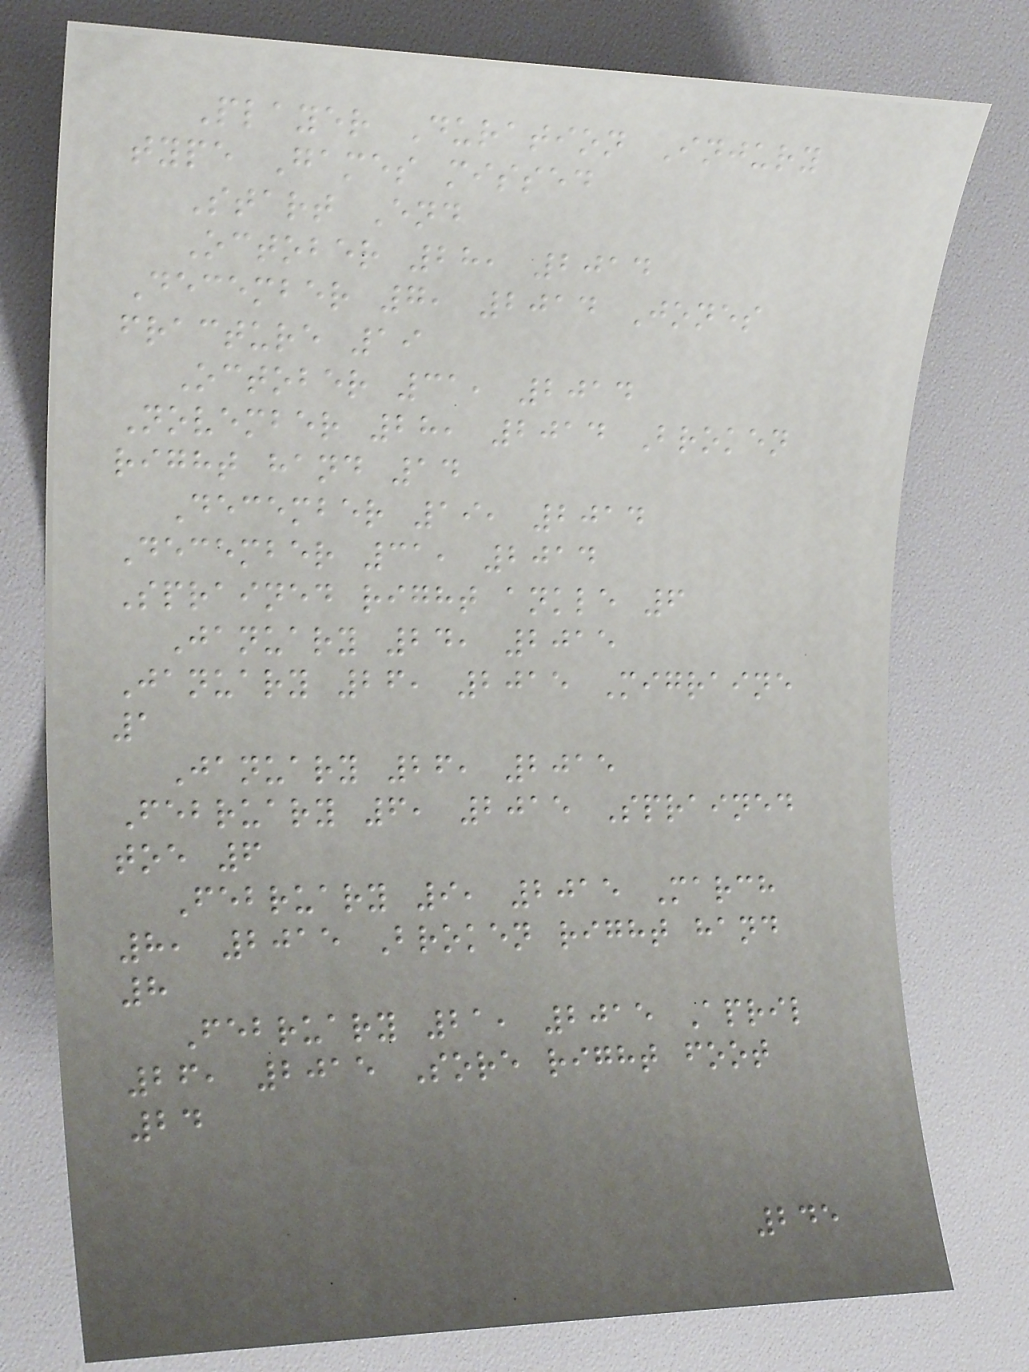Player Duration Injury
type Games missed
Start End
October 28, 2014
December 7, 2014 Jones
fracture 19
October 31, 2014
November 28, 2014 Broken
right hand 14
December 19, 2014
December 31, 2014
Sprained right ankle 6
January 24, 2015
January 26, 2015 Migraine
1
January 26, 2015
February 6, 2015 Sprained
toe 6
February 9, 2015 March
8, 2015 Broken right hand
8
February 21, 2015 April
26, 2015 Sore right foot
24
245
